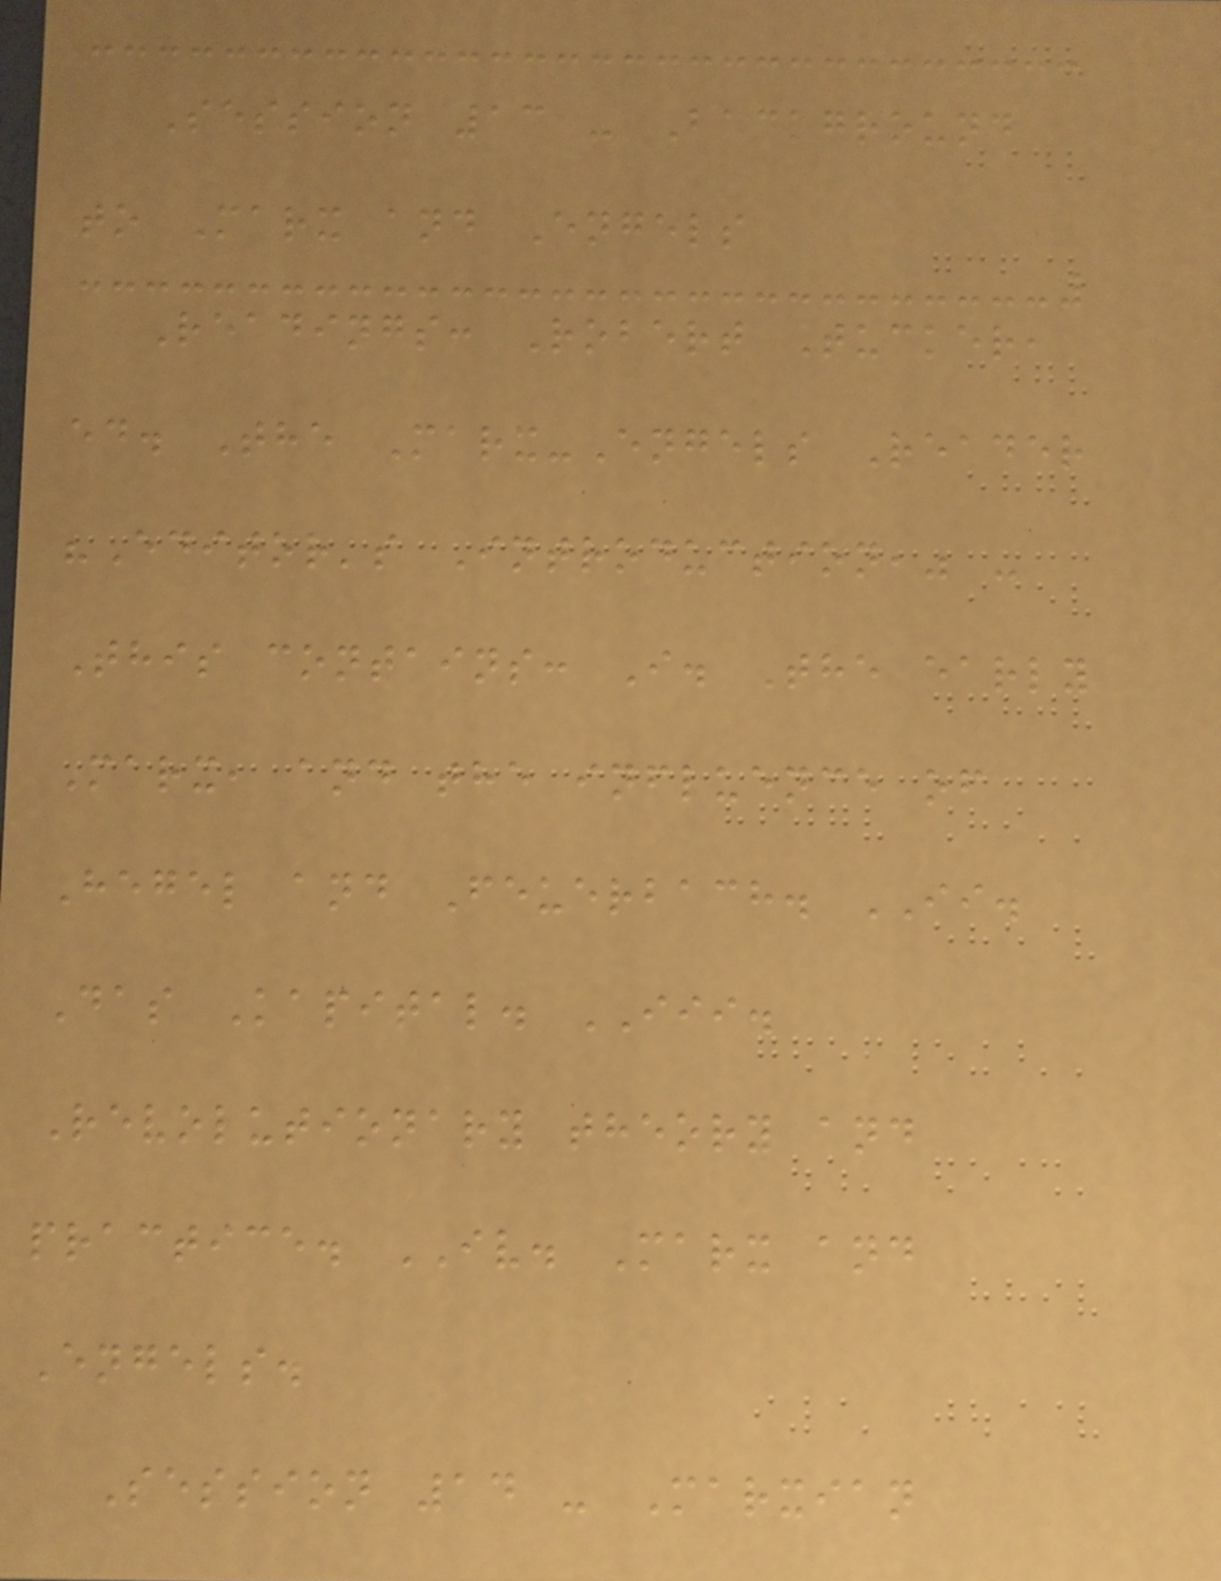Session 13 - Background
to Marx and Engels
Readings: Robert Tucker,
ed. The Marx-Engels Reader
"Editor's Introduction," -
This contains: I. The early
Marx, and the influence of
Hegel and Feuerbach. II.
Das Kapital. III.
Revolutionary theory and
practice. IV. Marx and
Engels.
Session 14 - Marxian
